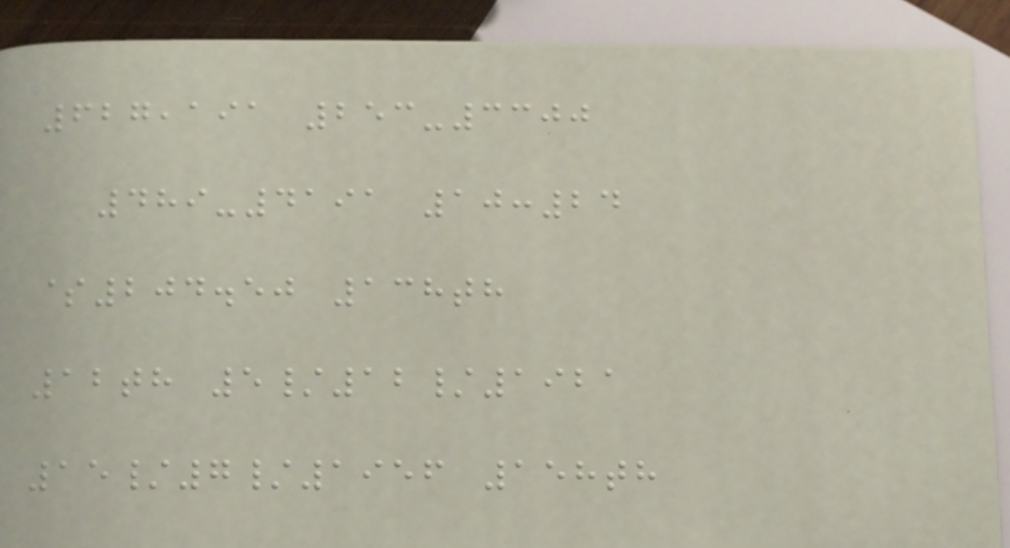627,191 253-3300
489-4191 10:24
$204.50 138th
12th 5/12/1921
15/7/1956 158th
